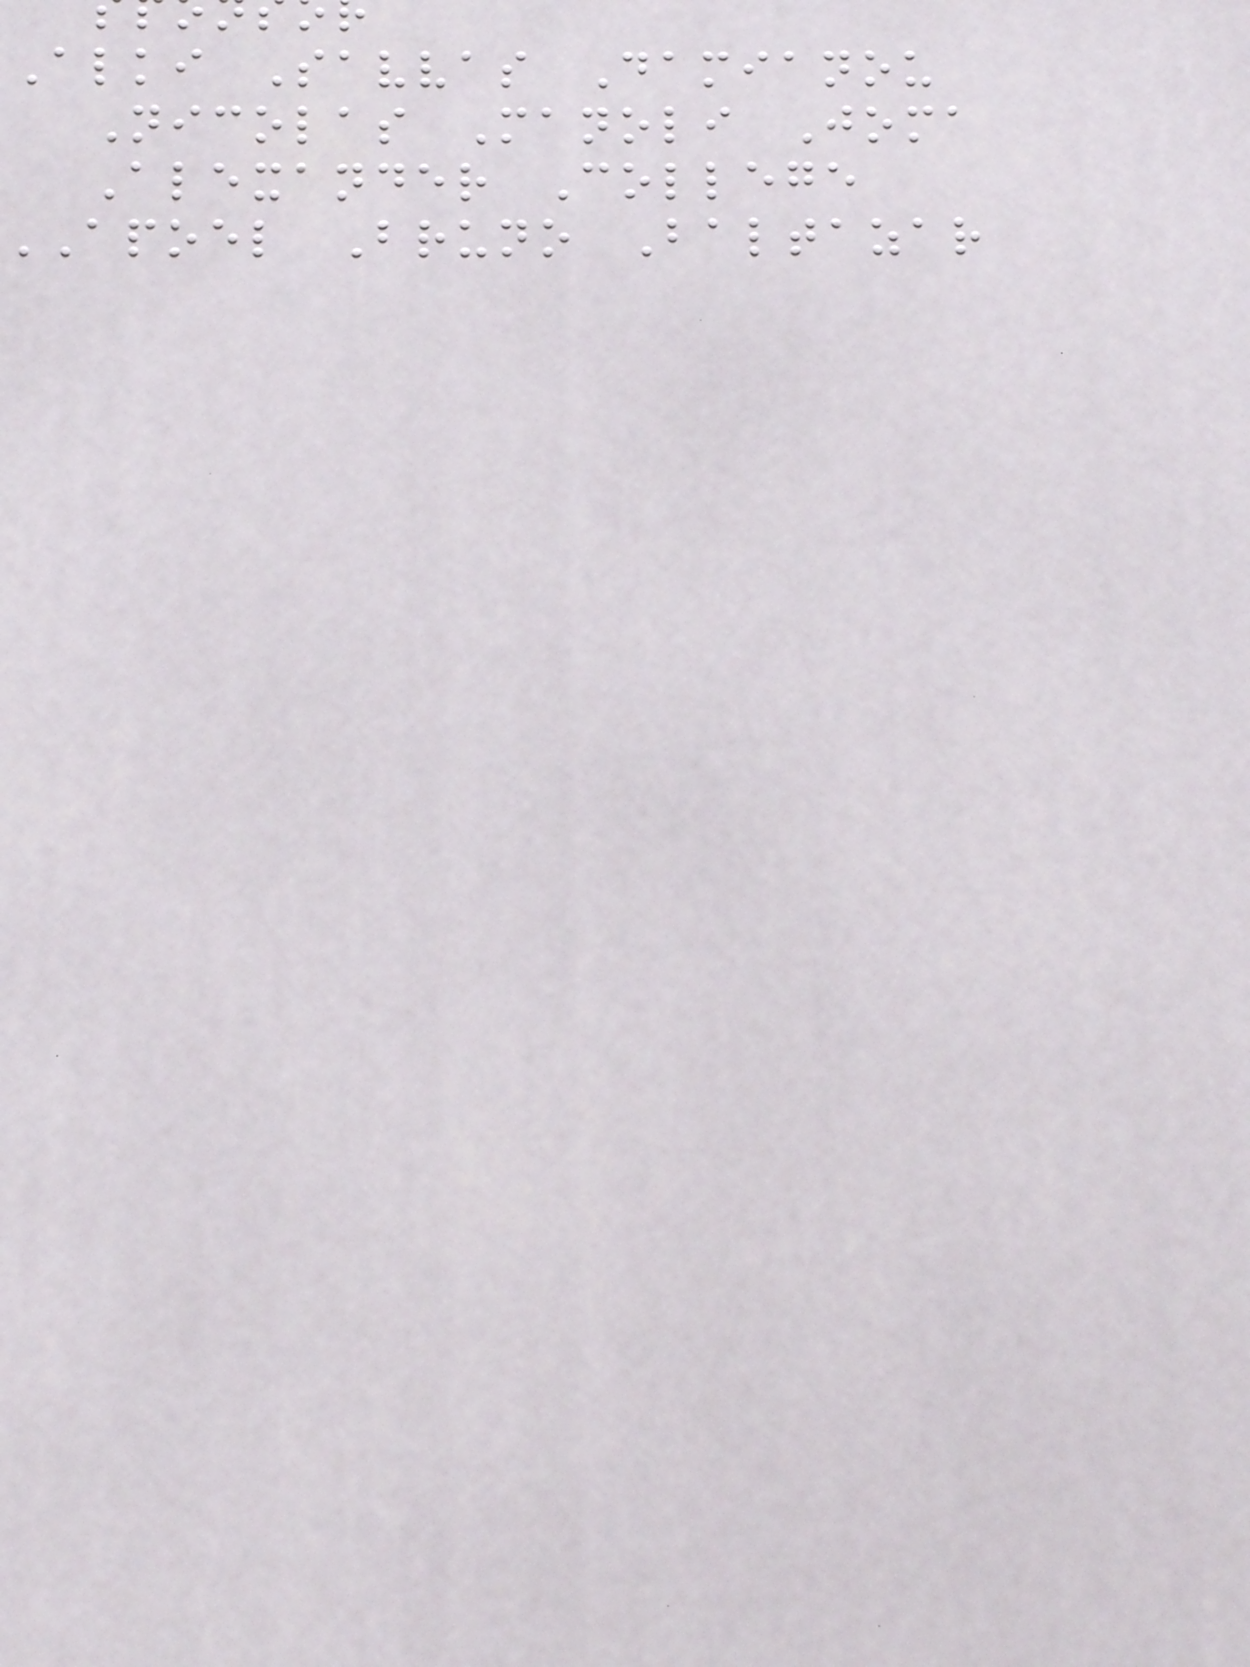Alki Savvas Damianou
Nicolas Manoli Joma
Alexander College
APOEL Bruno Baltazar
